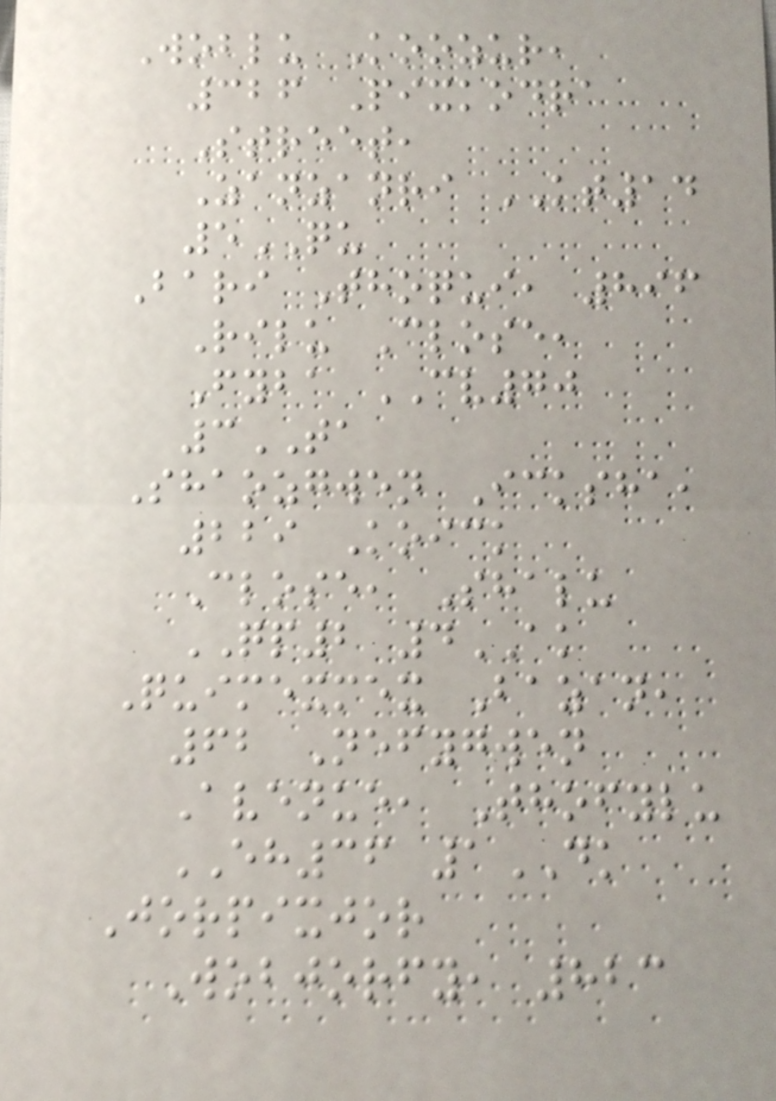Woblu Koozur,
326 Pixkodra
Street,
Zanzanri KT14
5QU
Bari Thoqui, 896
Rilu Close,
Fyba CV70
3TA
Shaozgwen Icksha,
229 Koick
Close, Shalu
QP2 4AK
Quimexmex Bazan,
62 Nefygwen
Avenue, Thofylu
EH36 1DK
Jorpixjor
Wobjorfy, 823
